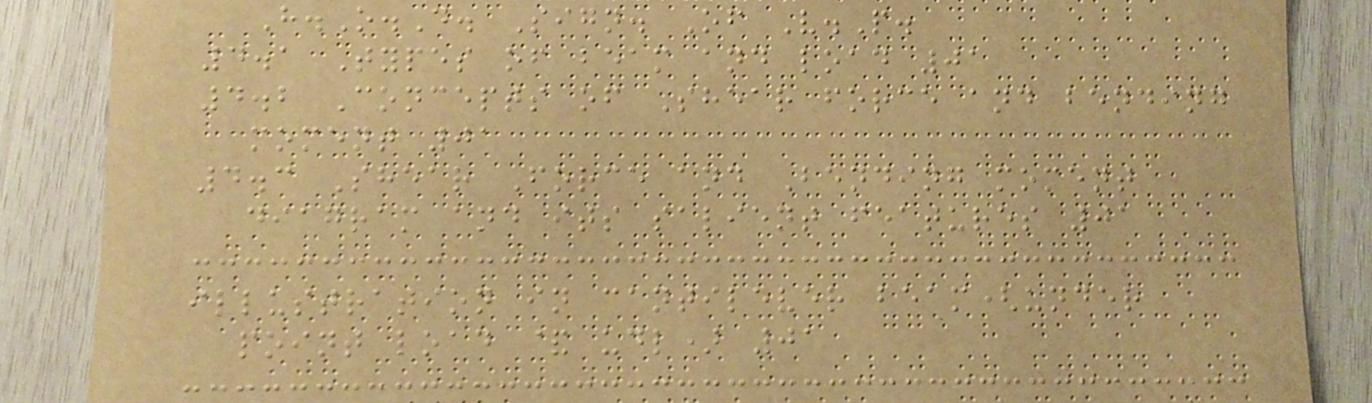H.O.D. Sign. Of V.P.
4.1 Types of beam and load 01
4.2 Concepts of Shear force and bending
moment 01
4.3 Shear Force and Bending moment
diagram and its salient features 01
illustration in cantilever beam(under
point load & udl) 01
